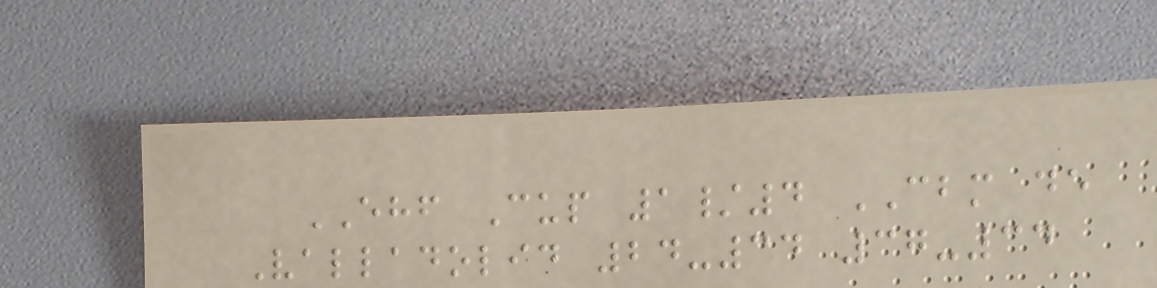EHF Cup 1/4 CBM de
Valladolid 24-34 37-34
